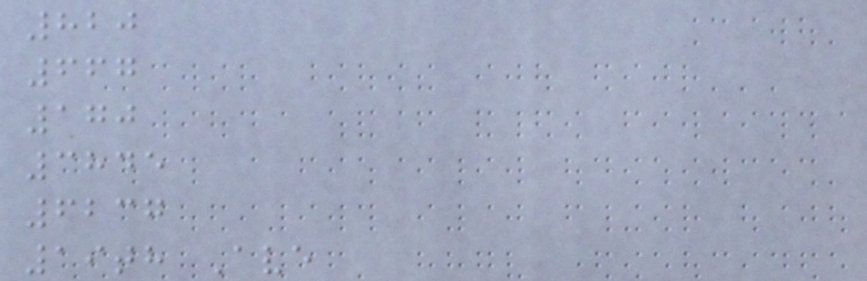820
667
170
3845
6237
19th Ave
